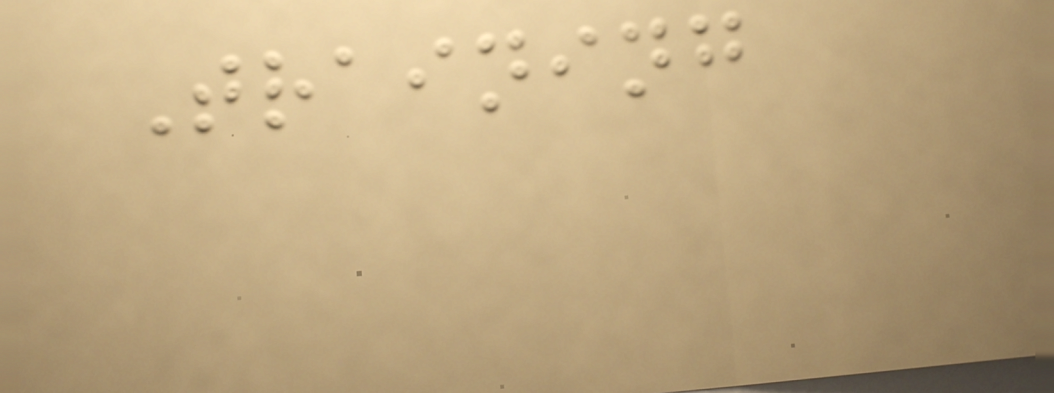Training
